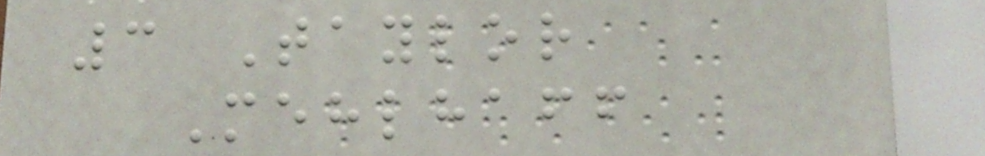3 Taylor
Mehlhaff
